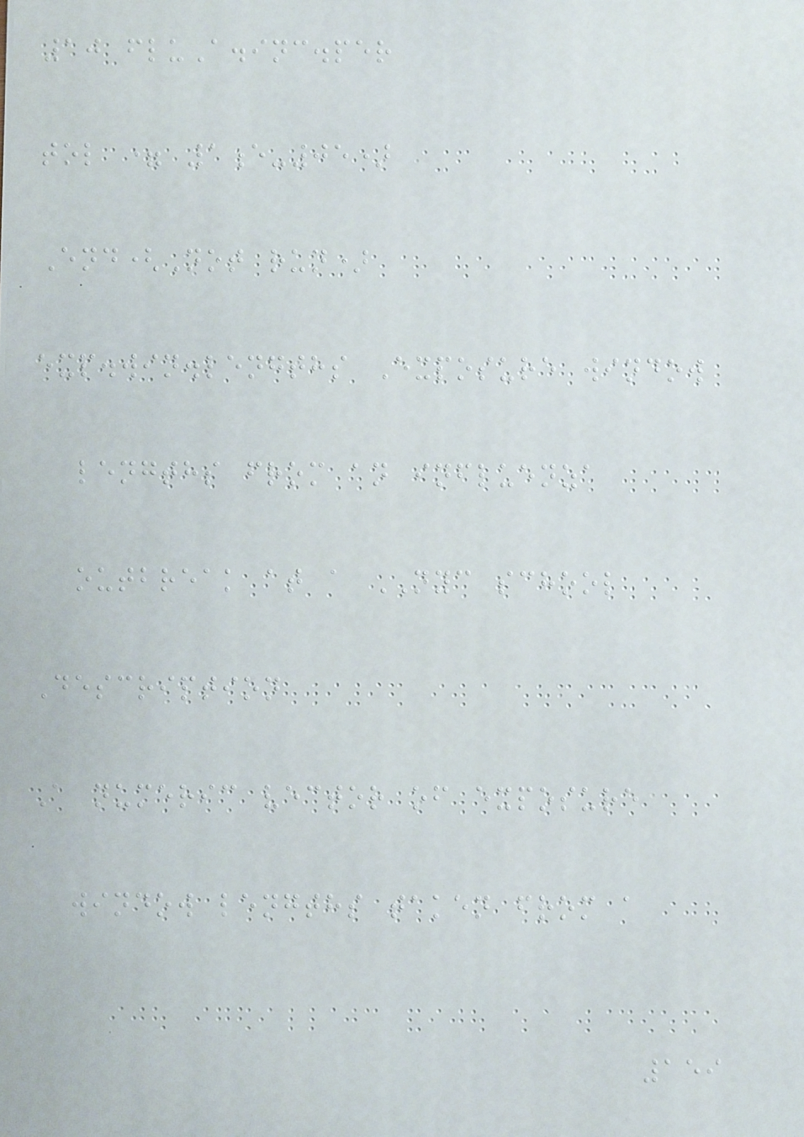10 fluA.inc.per
tol = 1e-05)
End(Not run)
exp.win.lengths Exposure window
lengths from an influenza
outbreak at a NYC school
Description
A numeric vector of exposure
window lengths taken from a
159
